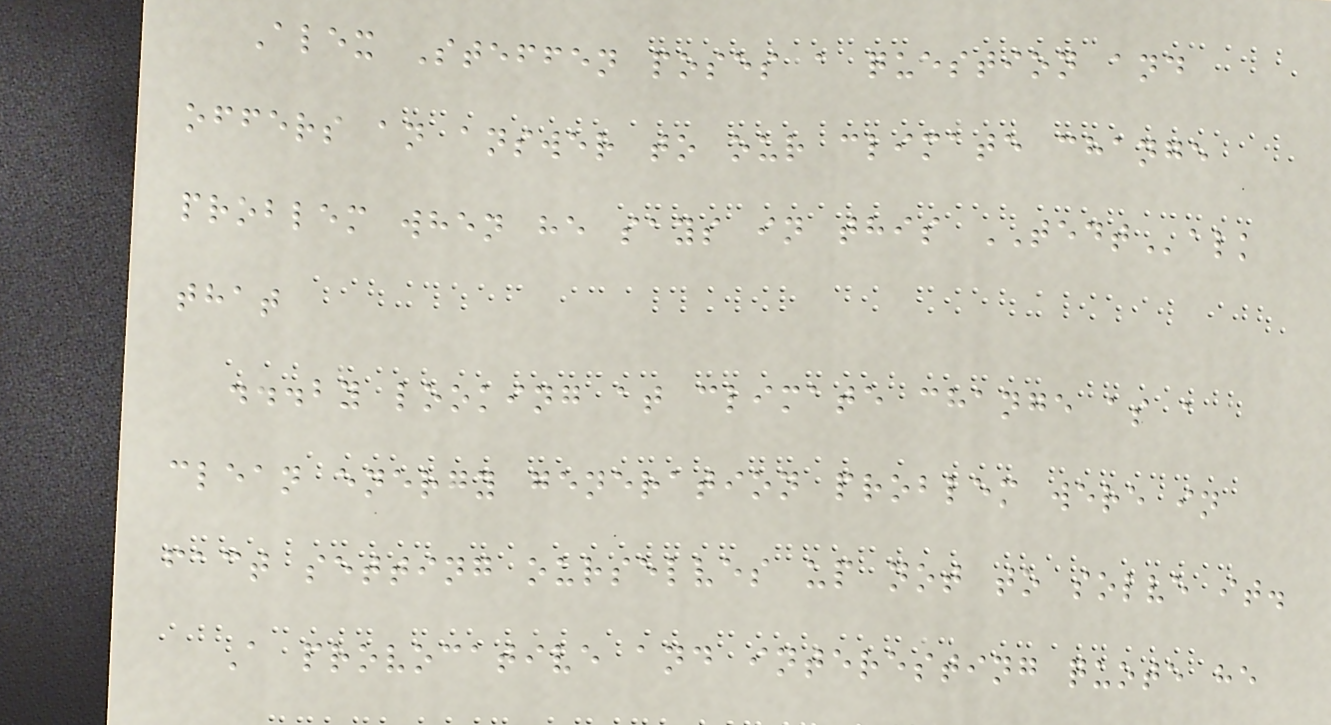Alex Steffen poses a question and
offers an answer to our climate change
problem when he says in this TEDTalk
that
...by looking at climate change as a
clean energy generation problem were in
fact setting ourselves up not to solve it.
A provocative and interesting quote he
